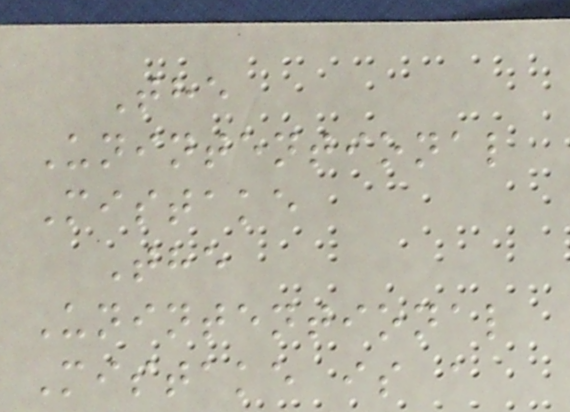The
Unintentional
Mistake
The
Unintentional
Mistake is a
